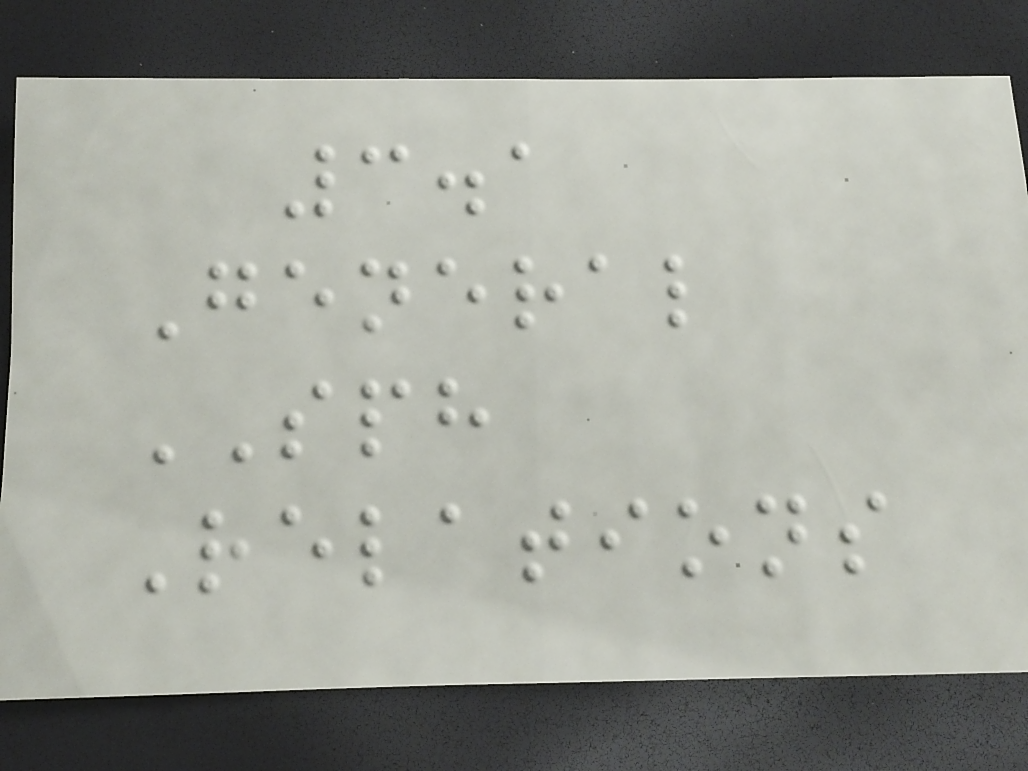3.1
General
SPH
Relations
